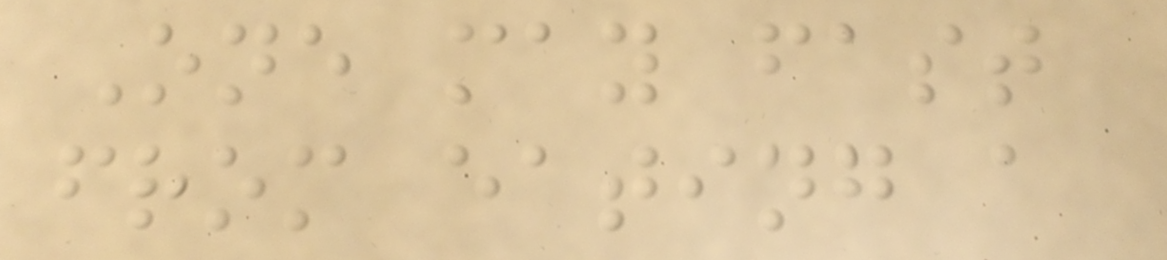One may fast
from eating a
